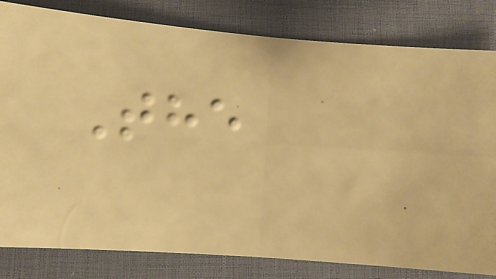The
